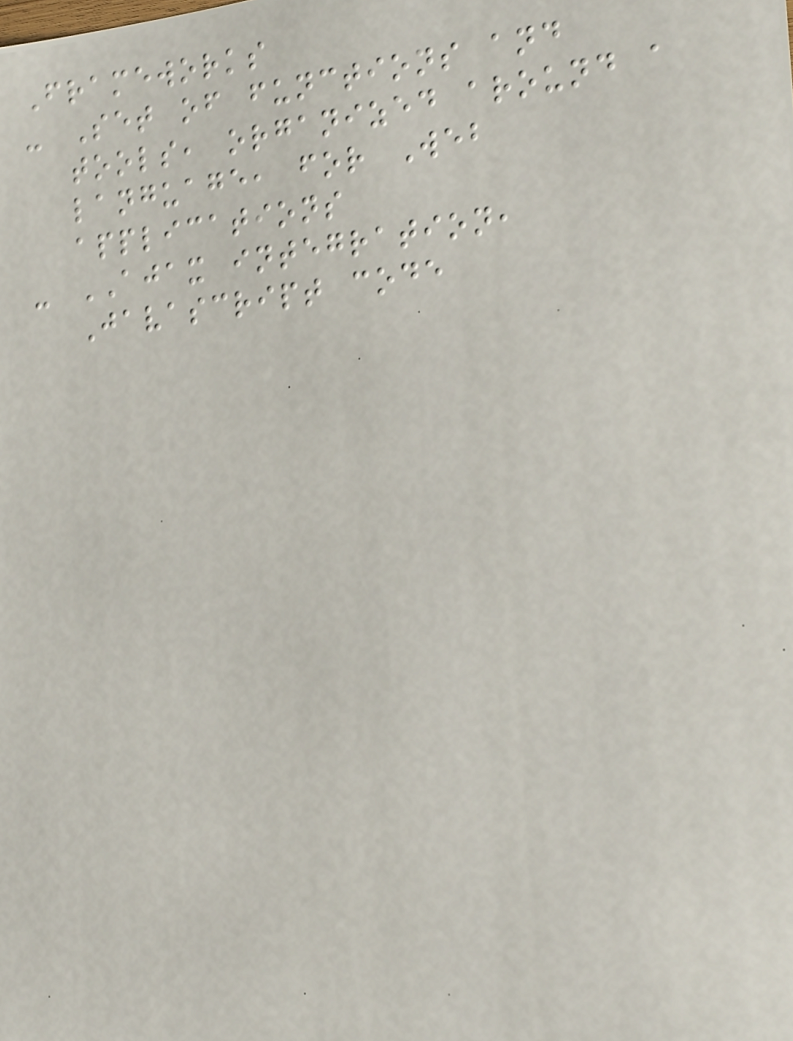Frameworks
- Set of functions and
tools, organized around a
language, for Web
applications
- AJAX integration,
Javascript code
